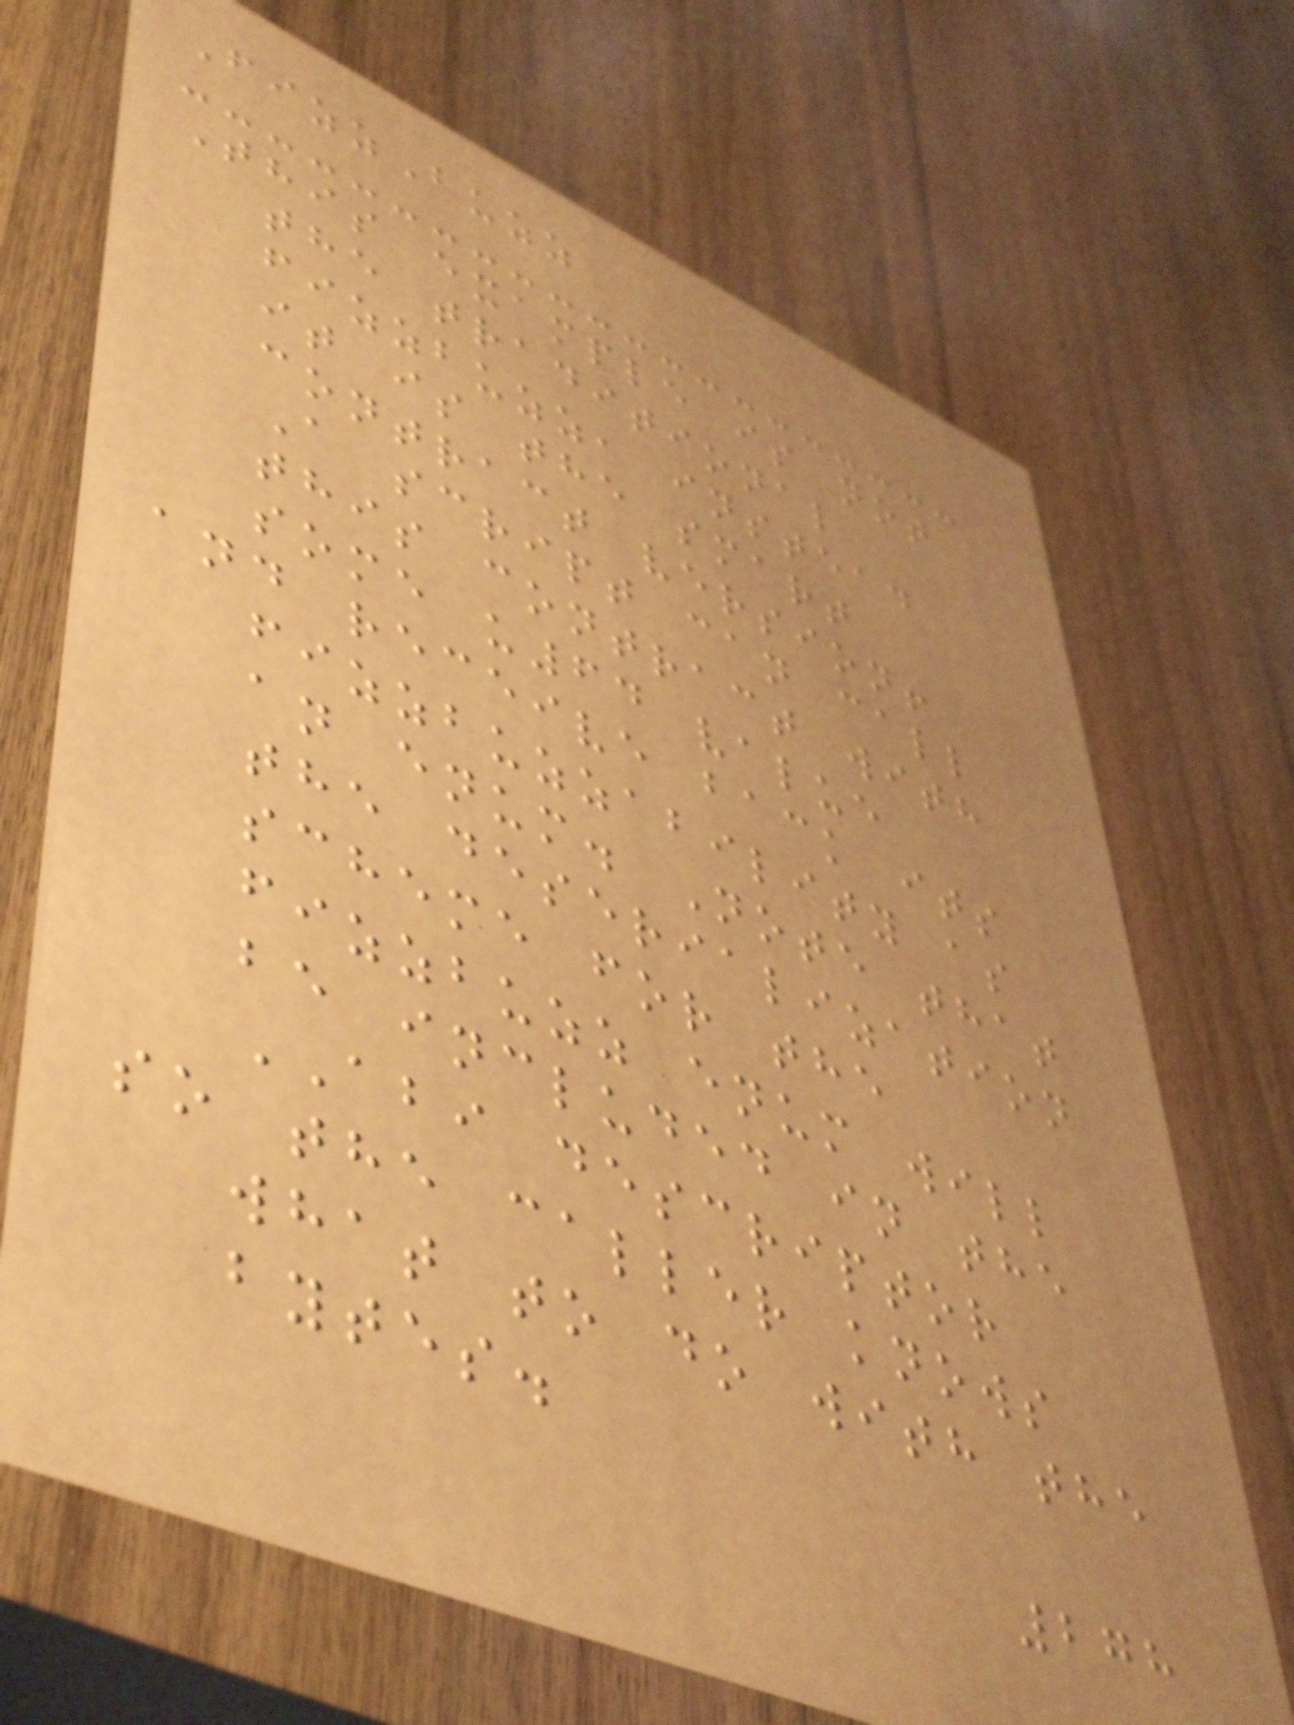FizzBuzz
This example is not
the traditional
fizzbuzz, instead
it is the smart
contract version!
A script can call
this contract with
some u64 value
and receive back its
fizzbuzzability as
an enum. Note that
the deserialization
scheme for the
fizzbuzz enum will
be included in the
ABI descriptor
so the caller knows
what to do with the
bytes.
278
